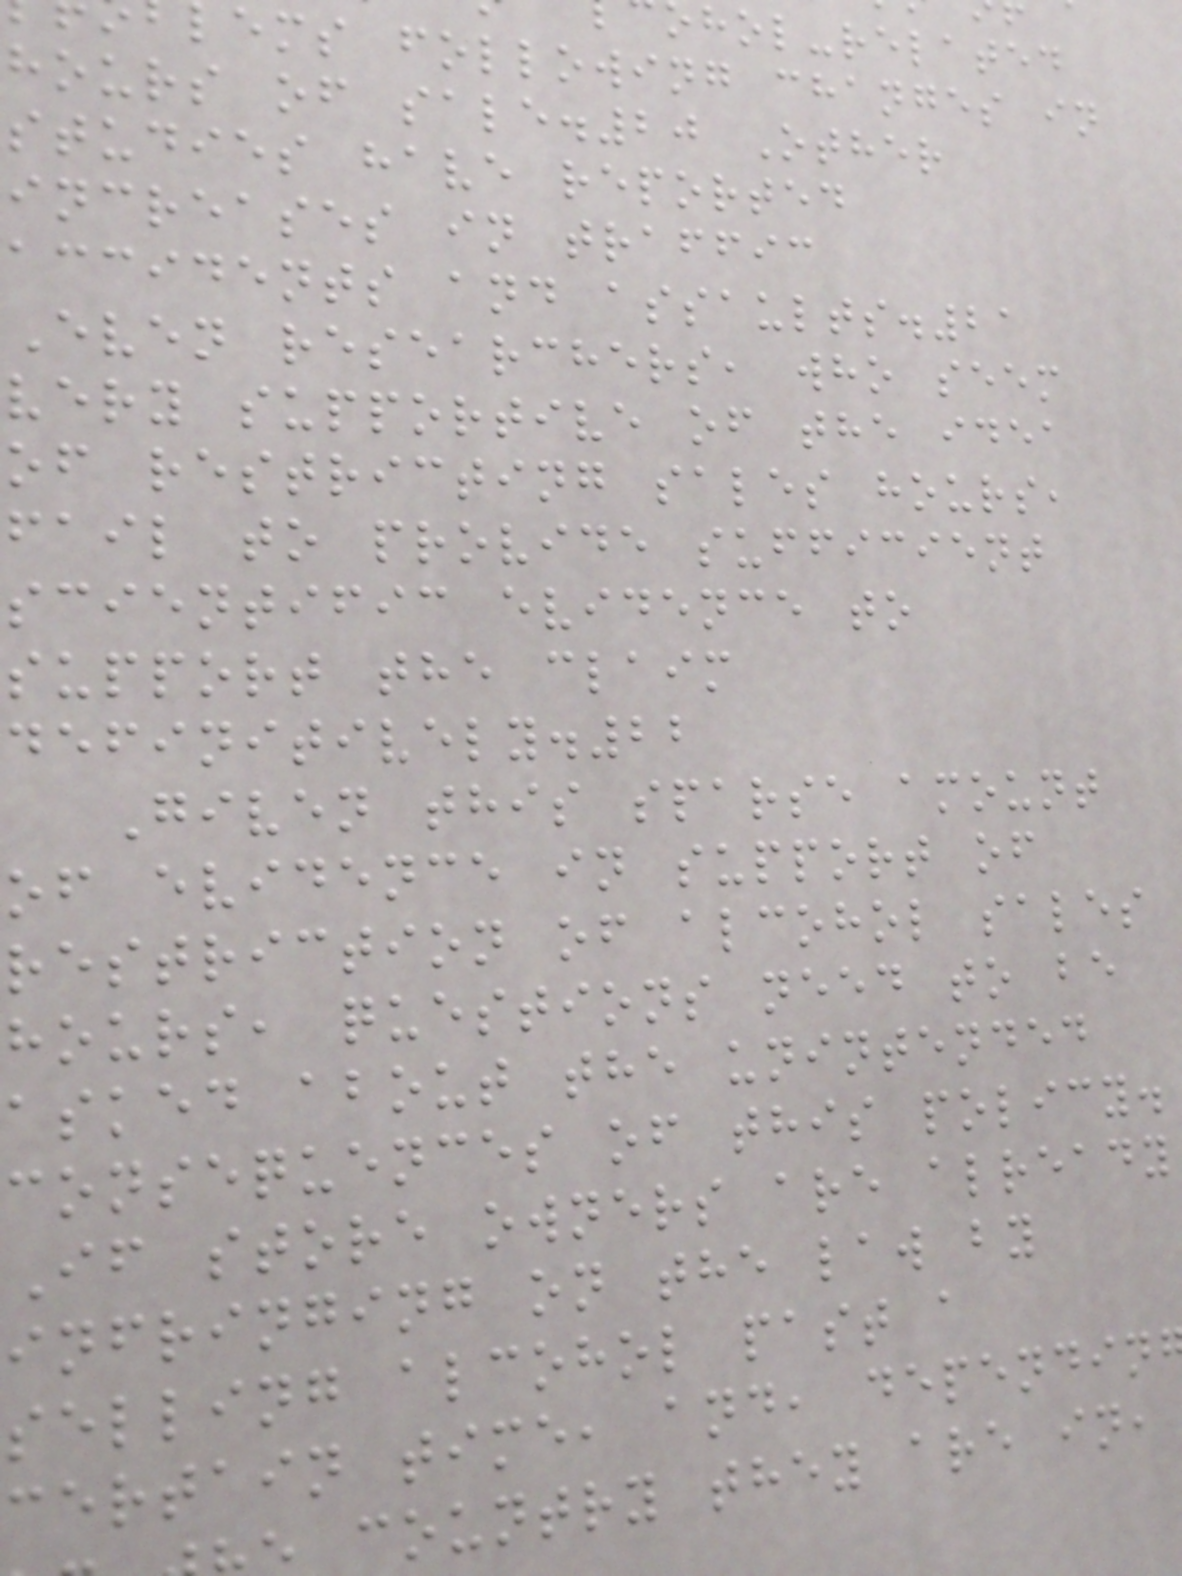hol-related
lems following changes in
hours of sale.20 Other
studies have reported
increases in traffic
accidents and assaults.21
Even researchers, who seem
very supportive of the idea
of restricting sales hours,
fail to provide sufficient
scientific evidence to
support the claim
definitively.22
Given this sparse amount
of evidence in support of
restriction of alcohol sales
hours, questions need to be
asked about the unintended
consequences of this policy.
If store owners are already
infringing on the law by
selling alcohol past a
certain time, and, dependin
country they are in,
